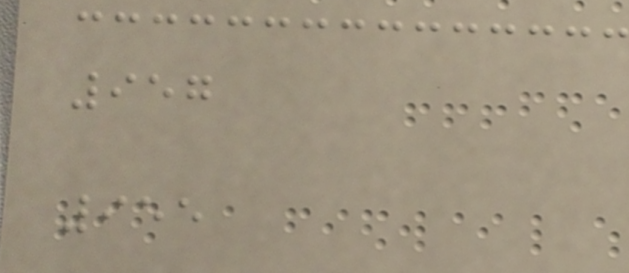957
955
